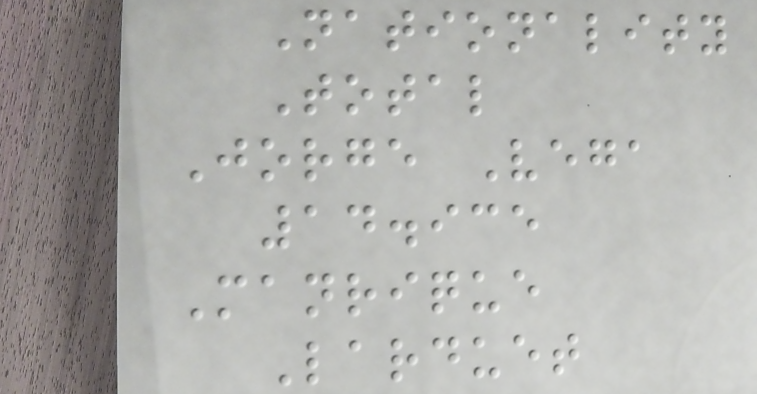Nationality
Total
Jorge Vega
14.935
Manrique
Larduet
